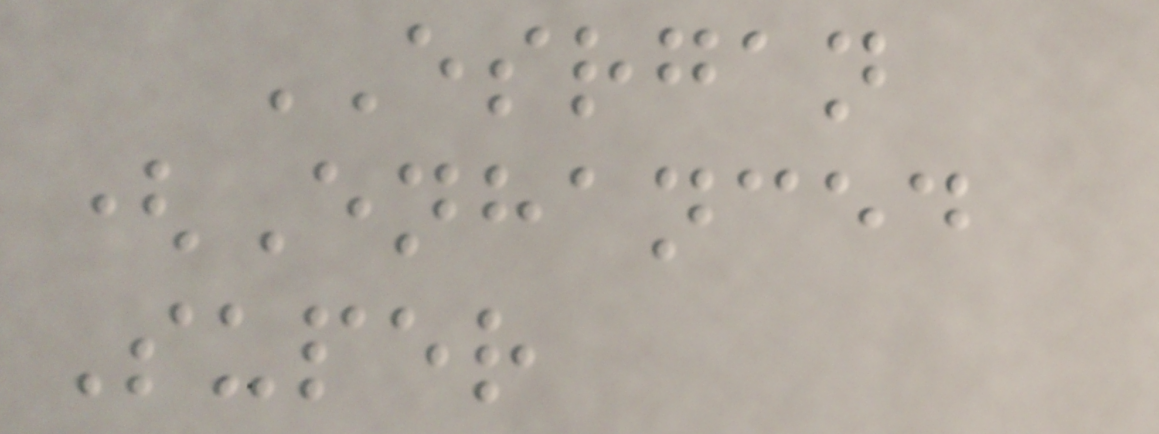ESRGAN
(Enhanced
Super
